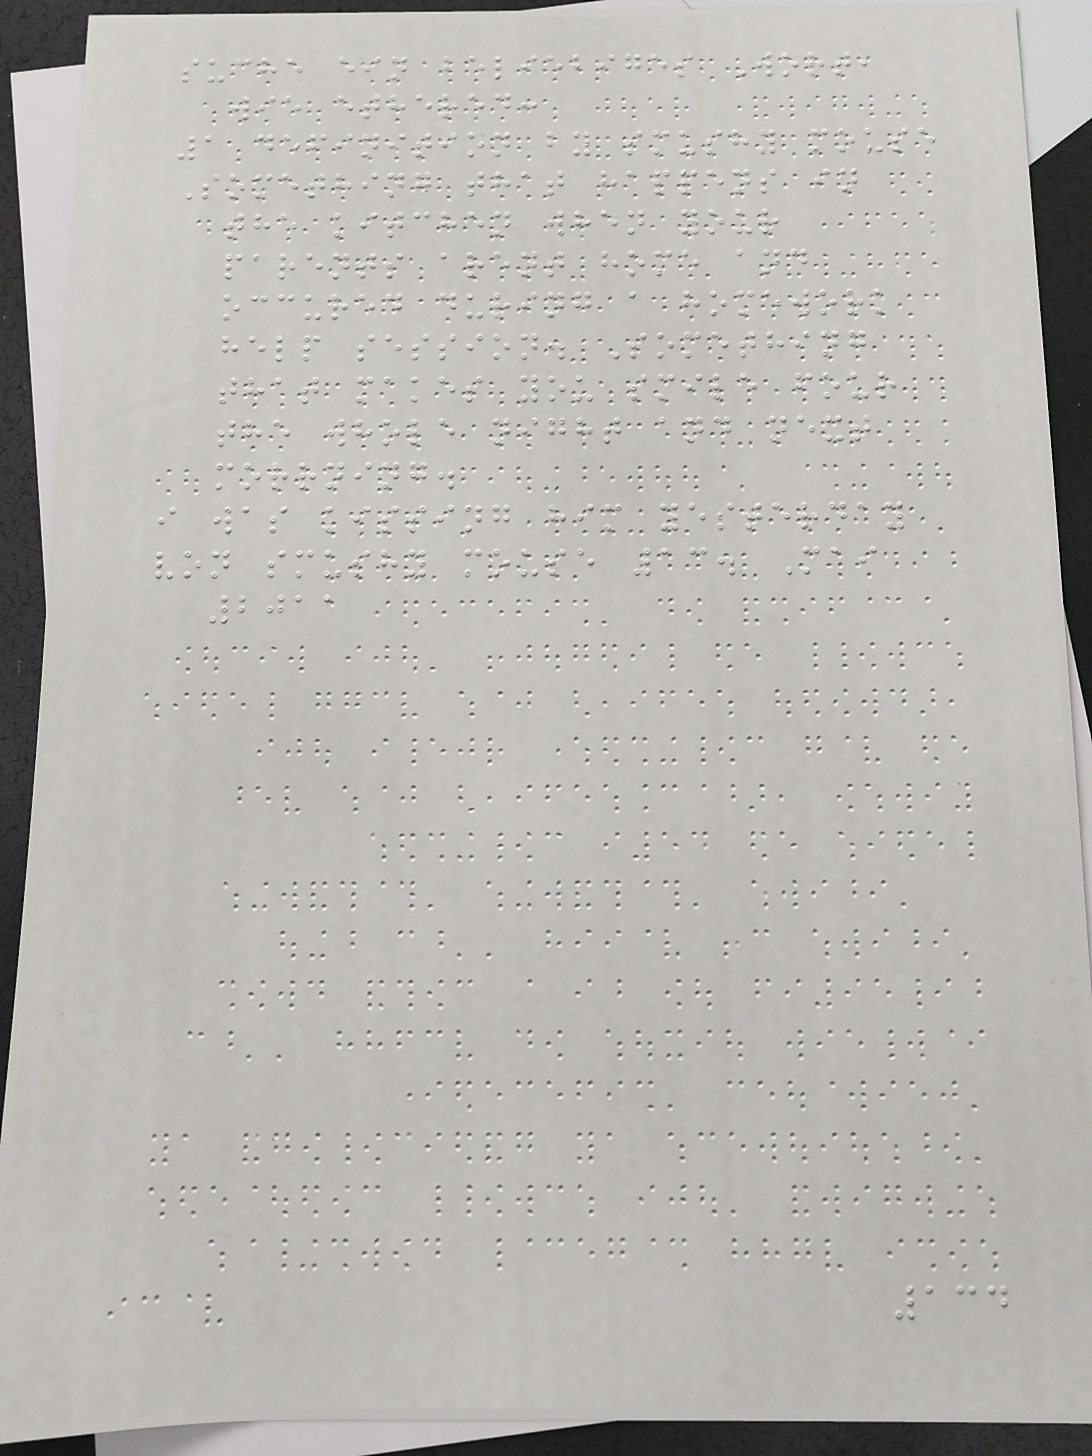suche ein beliebiges Wort,
wie ethered:
1 definition by smushy mouse
Something that happens in
the kitchen when your
parents arent home and
occured during a homework
help session. Something
that makes you smile four
the whole night and next
morrning.
i was kissing him yesterday
von smushy mouse 13. Mai
2011
134
